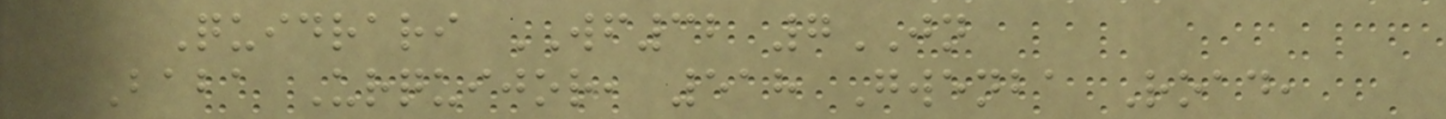Quidrari WF32 7JN
Baba Urquijor, 518 Gwenba Road,
